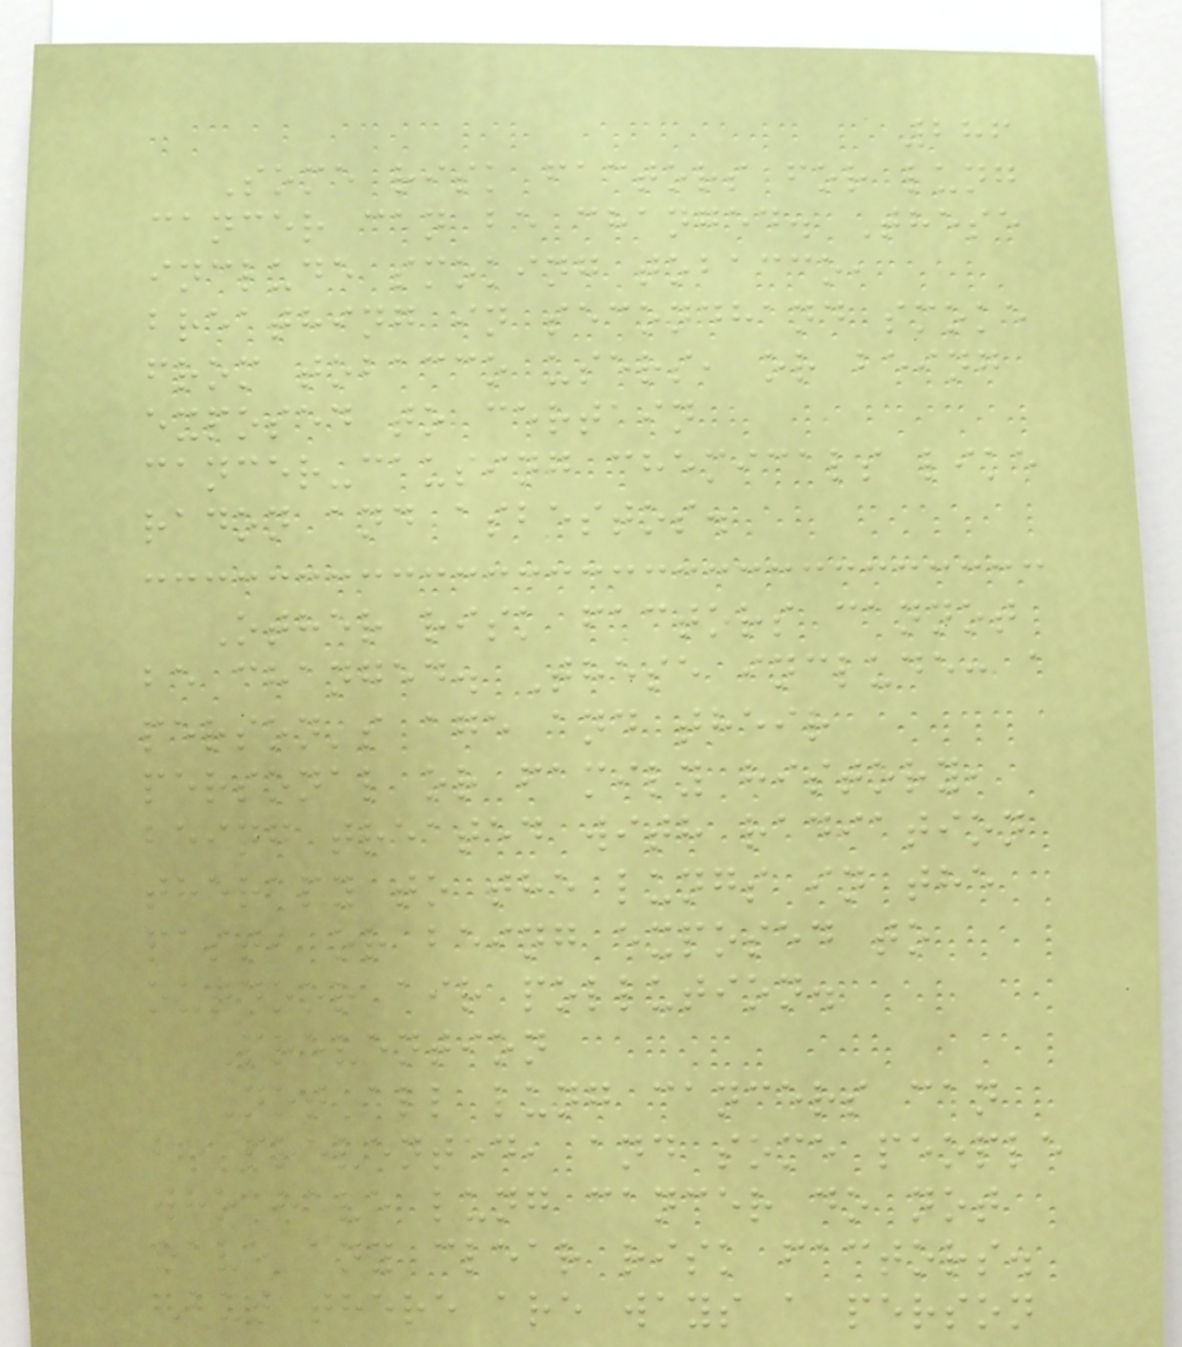286
Some risk factors for lung
cancer can be changed. These
include smoking tobacco,
breathing in secondhand smoke
from tobacco users, or being
exposed to certain
cancer-causing chemicals like
radon and asbestos.
Other risk factors cannot
be changed. These include: a
person's age and their
personal or family history,
being treated with radiation
therapy to the lungs in the
past, or being exposed to
outdoor air pollution.
Prevention
Not all lung cancers can
be prevented, and some people
who have lung cancer do not
have any clear risk factors.
But there are ways a person
